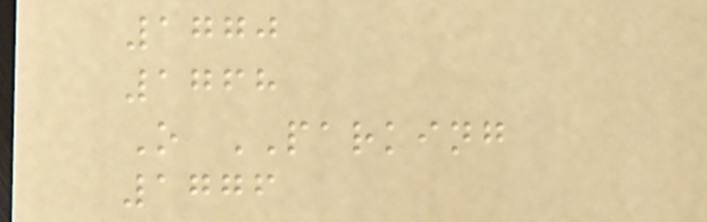1770
1768
O PARKING
1776
